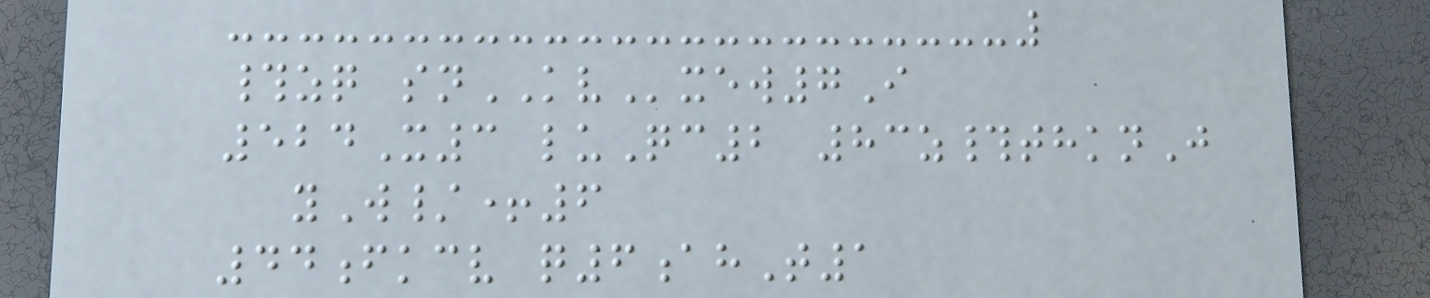#zq snKVxew7I
524X3 luQc2 83z#thknJ
yW/+6
44fkcv q6ahT1
